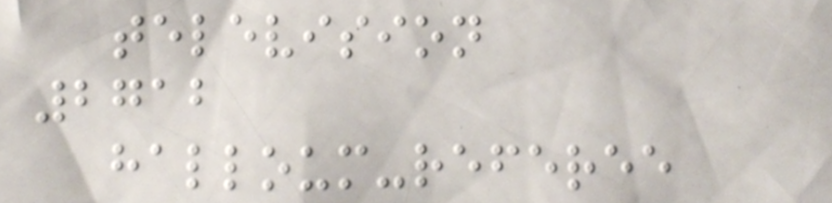television
2712
halloum-referee
